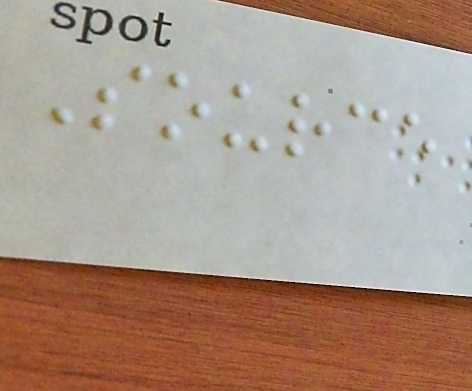Source
